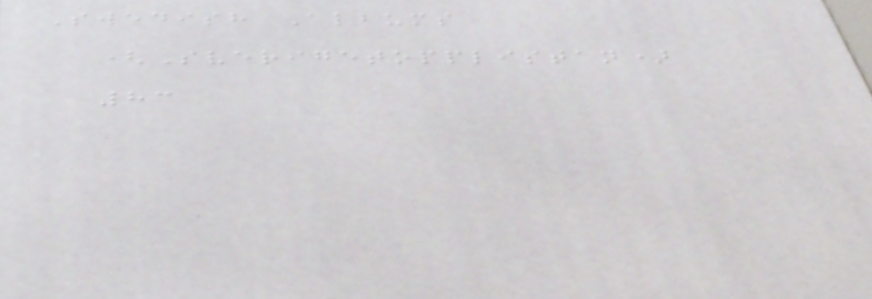Swedish Albums
(Sverigetopplistan)
83
